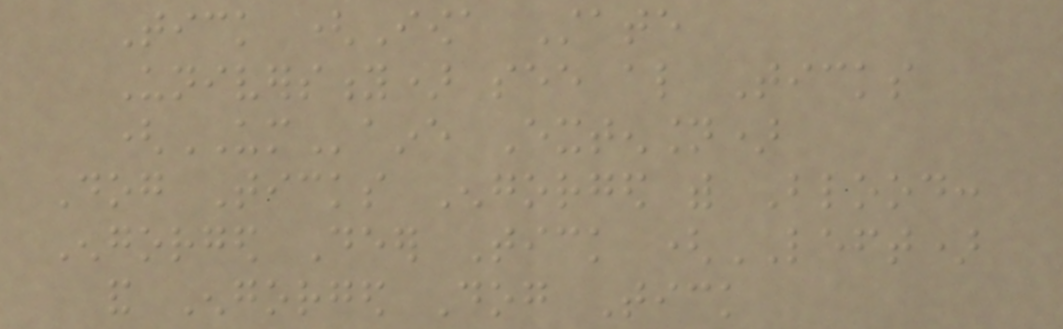Tick (Iowa State
University) see also Ticks
(UMaine Extension)
Dog Ticks Engorged with Blood:
Engorged Deer Tick (LEFT)
and Engorged Dog Tick
